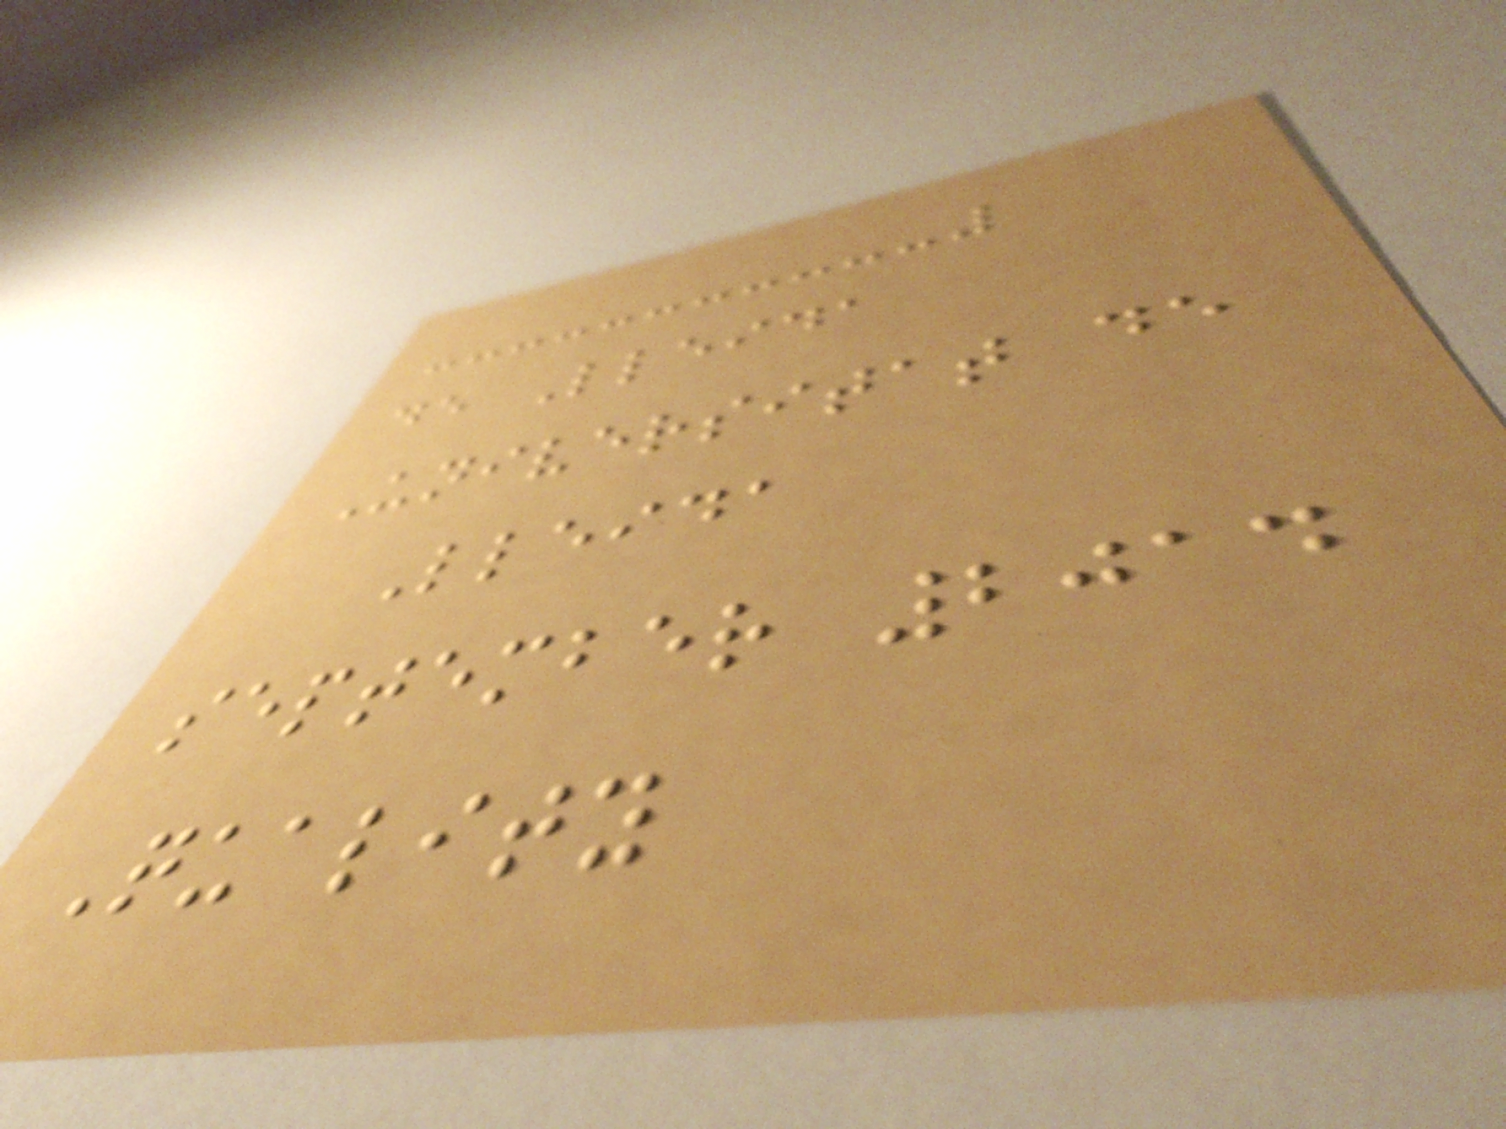de Lleida
Universitat de
Lleida
september 2014
Quality
